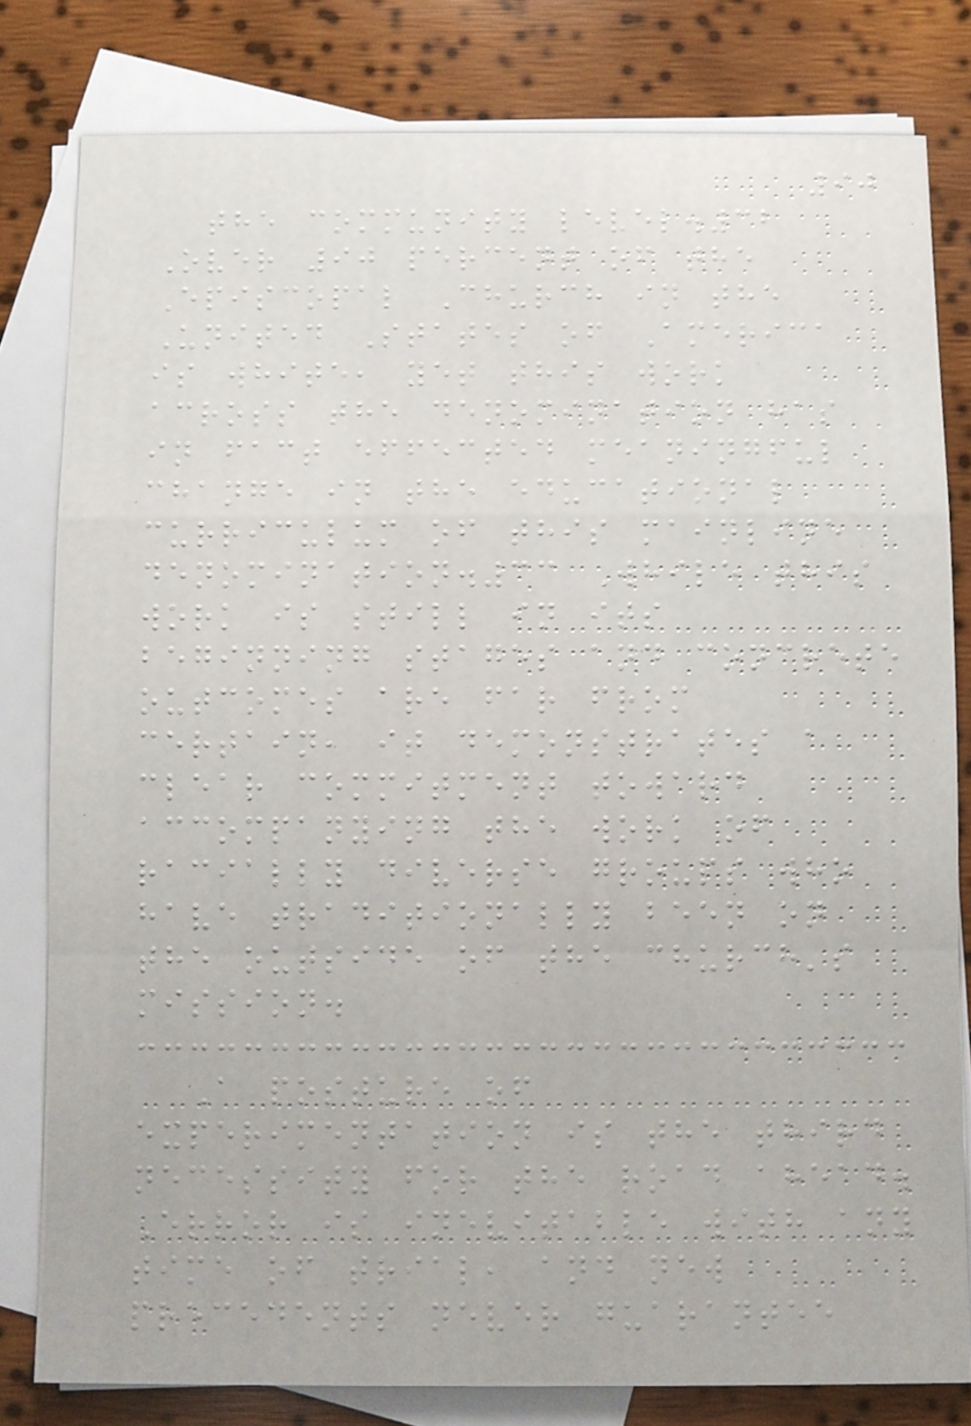90
the community level.32
Over 90 percent of the
Episcopal Church in the
United States of America
is white, yet this work
across the denomination has
in fact effected meaningful
change in the educational
curriculum of this mainline
denomination.33 While this
work is still in its
beginning stages and concrete
outcomes are far from
certain, it demonstrates a
clear commitment toward
accompanying the work of
racially diverse groups who
have traditionally been on
the outside of the church's
mission.
A posture of
experimentation is the third
necessity for the road ahead.
Error is inevitable with any
time of trial, and new
precedents never guarantee
